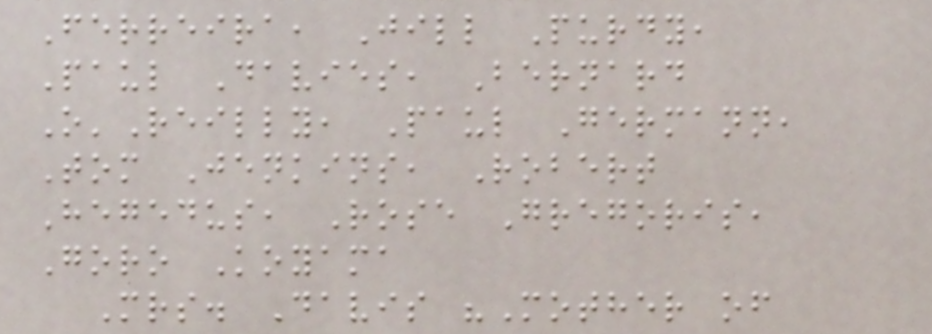Ferreira, Jill Purdy,
Paul Davies, Bernard
O'Reilly, Paul Germann,
Tom Jenkins, Robert
Hegedus, Rose Gregoris,
Goro Koyama
Mrs. Davis "Mother of
